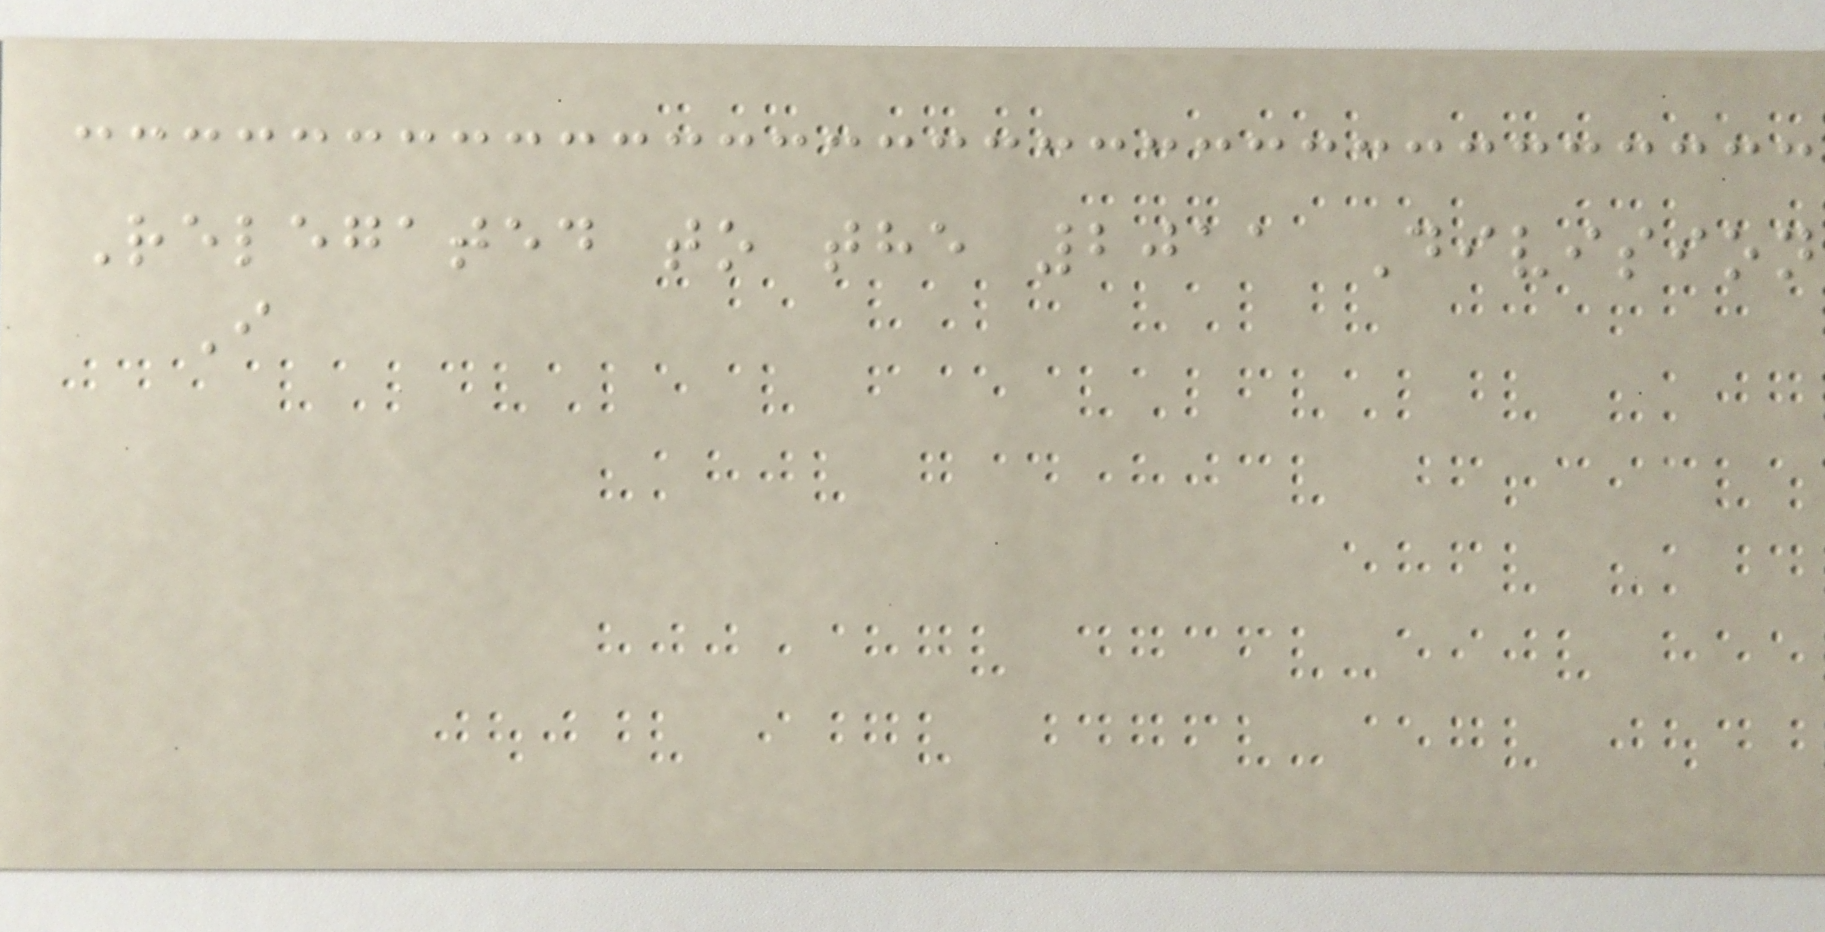Relegated to the 2011 Division
I
